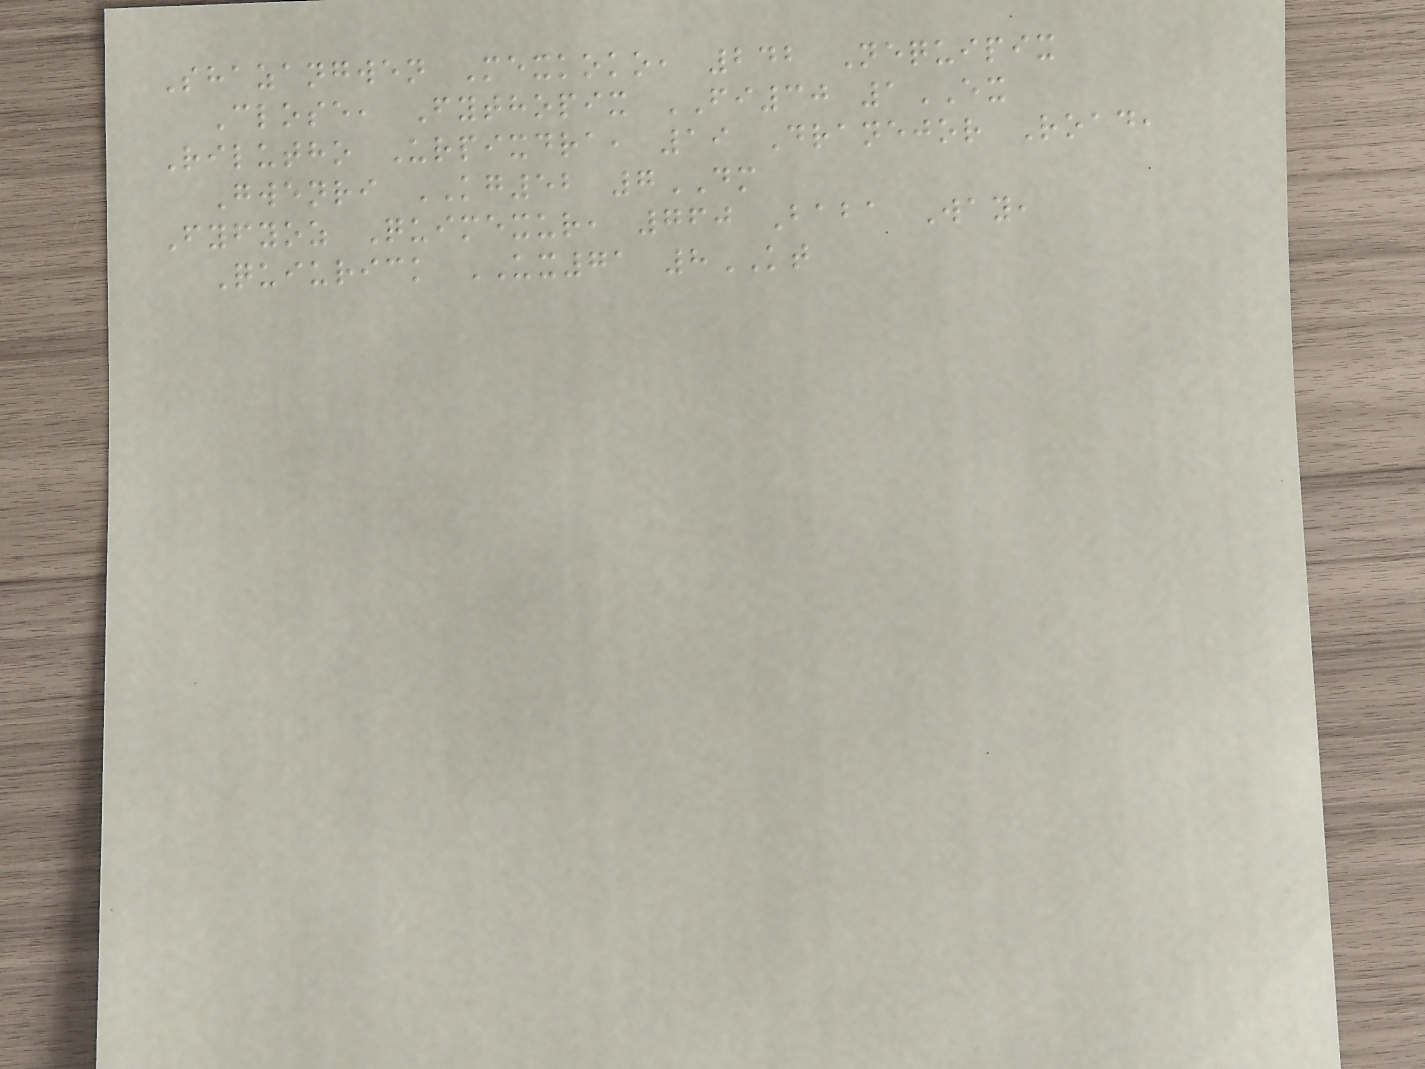Shazangwen Mexkoko, 242 Nequipix
Close, Fythopix FI30 1EX
Rilutho Urpixdra, 19 Dranejor Road,
Gwenri KG52 7DM
Fyfyoz Quimexur, 760 Baba Way,
Quiurick UX71 8KT
